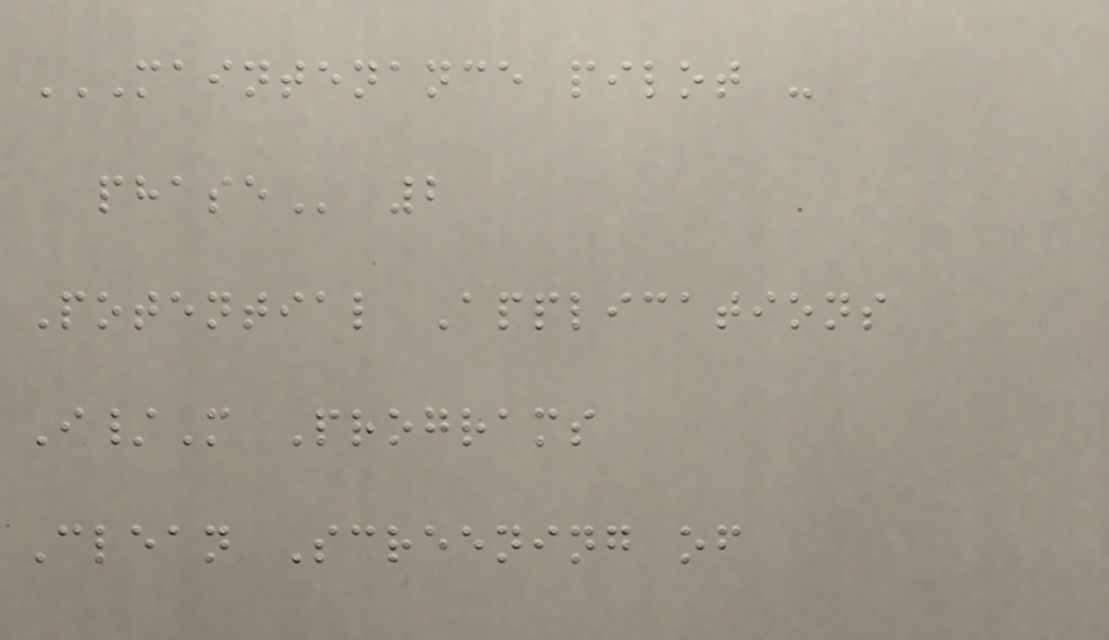MAINTENANCE PILOT -
PHASE 2
Potential Applications
I/M Programs
Clean Screening of
